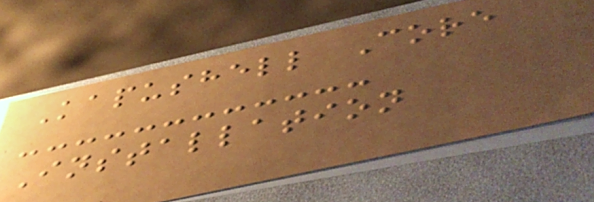Kapushell Core
Installation
